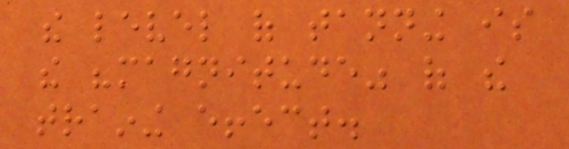the level of tanning is
the "magnitude" of the
training effect.
